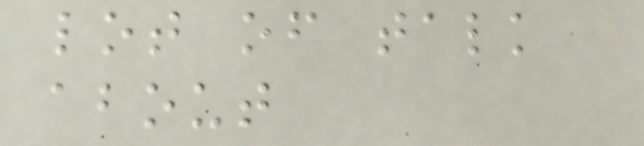lot of talk
about
